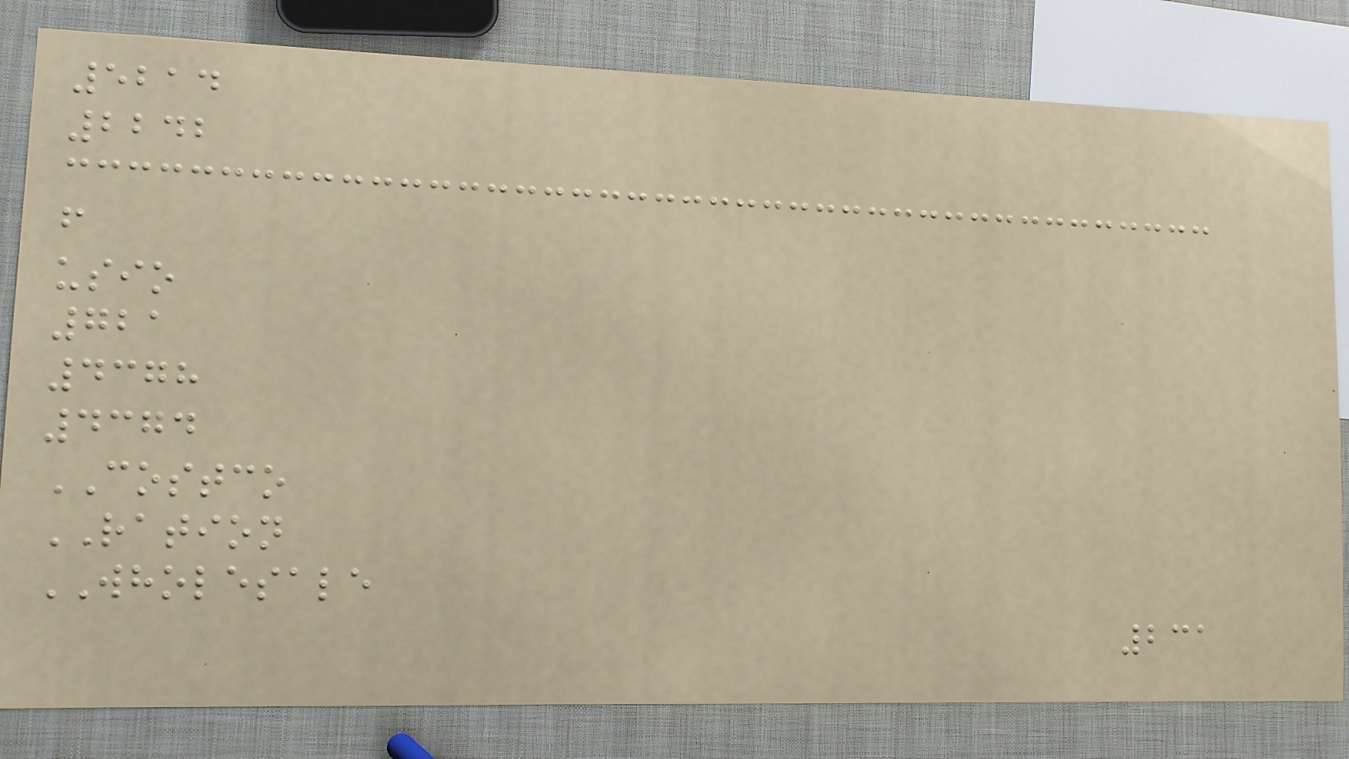5214
2242
f
usio
721
4378
4374
COSTCO
RATION
WHOLESALE
231
